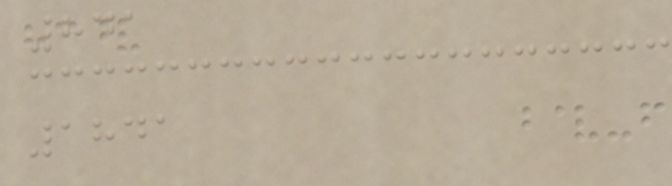841
1841
